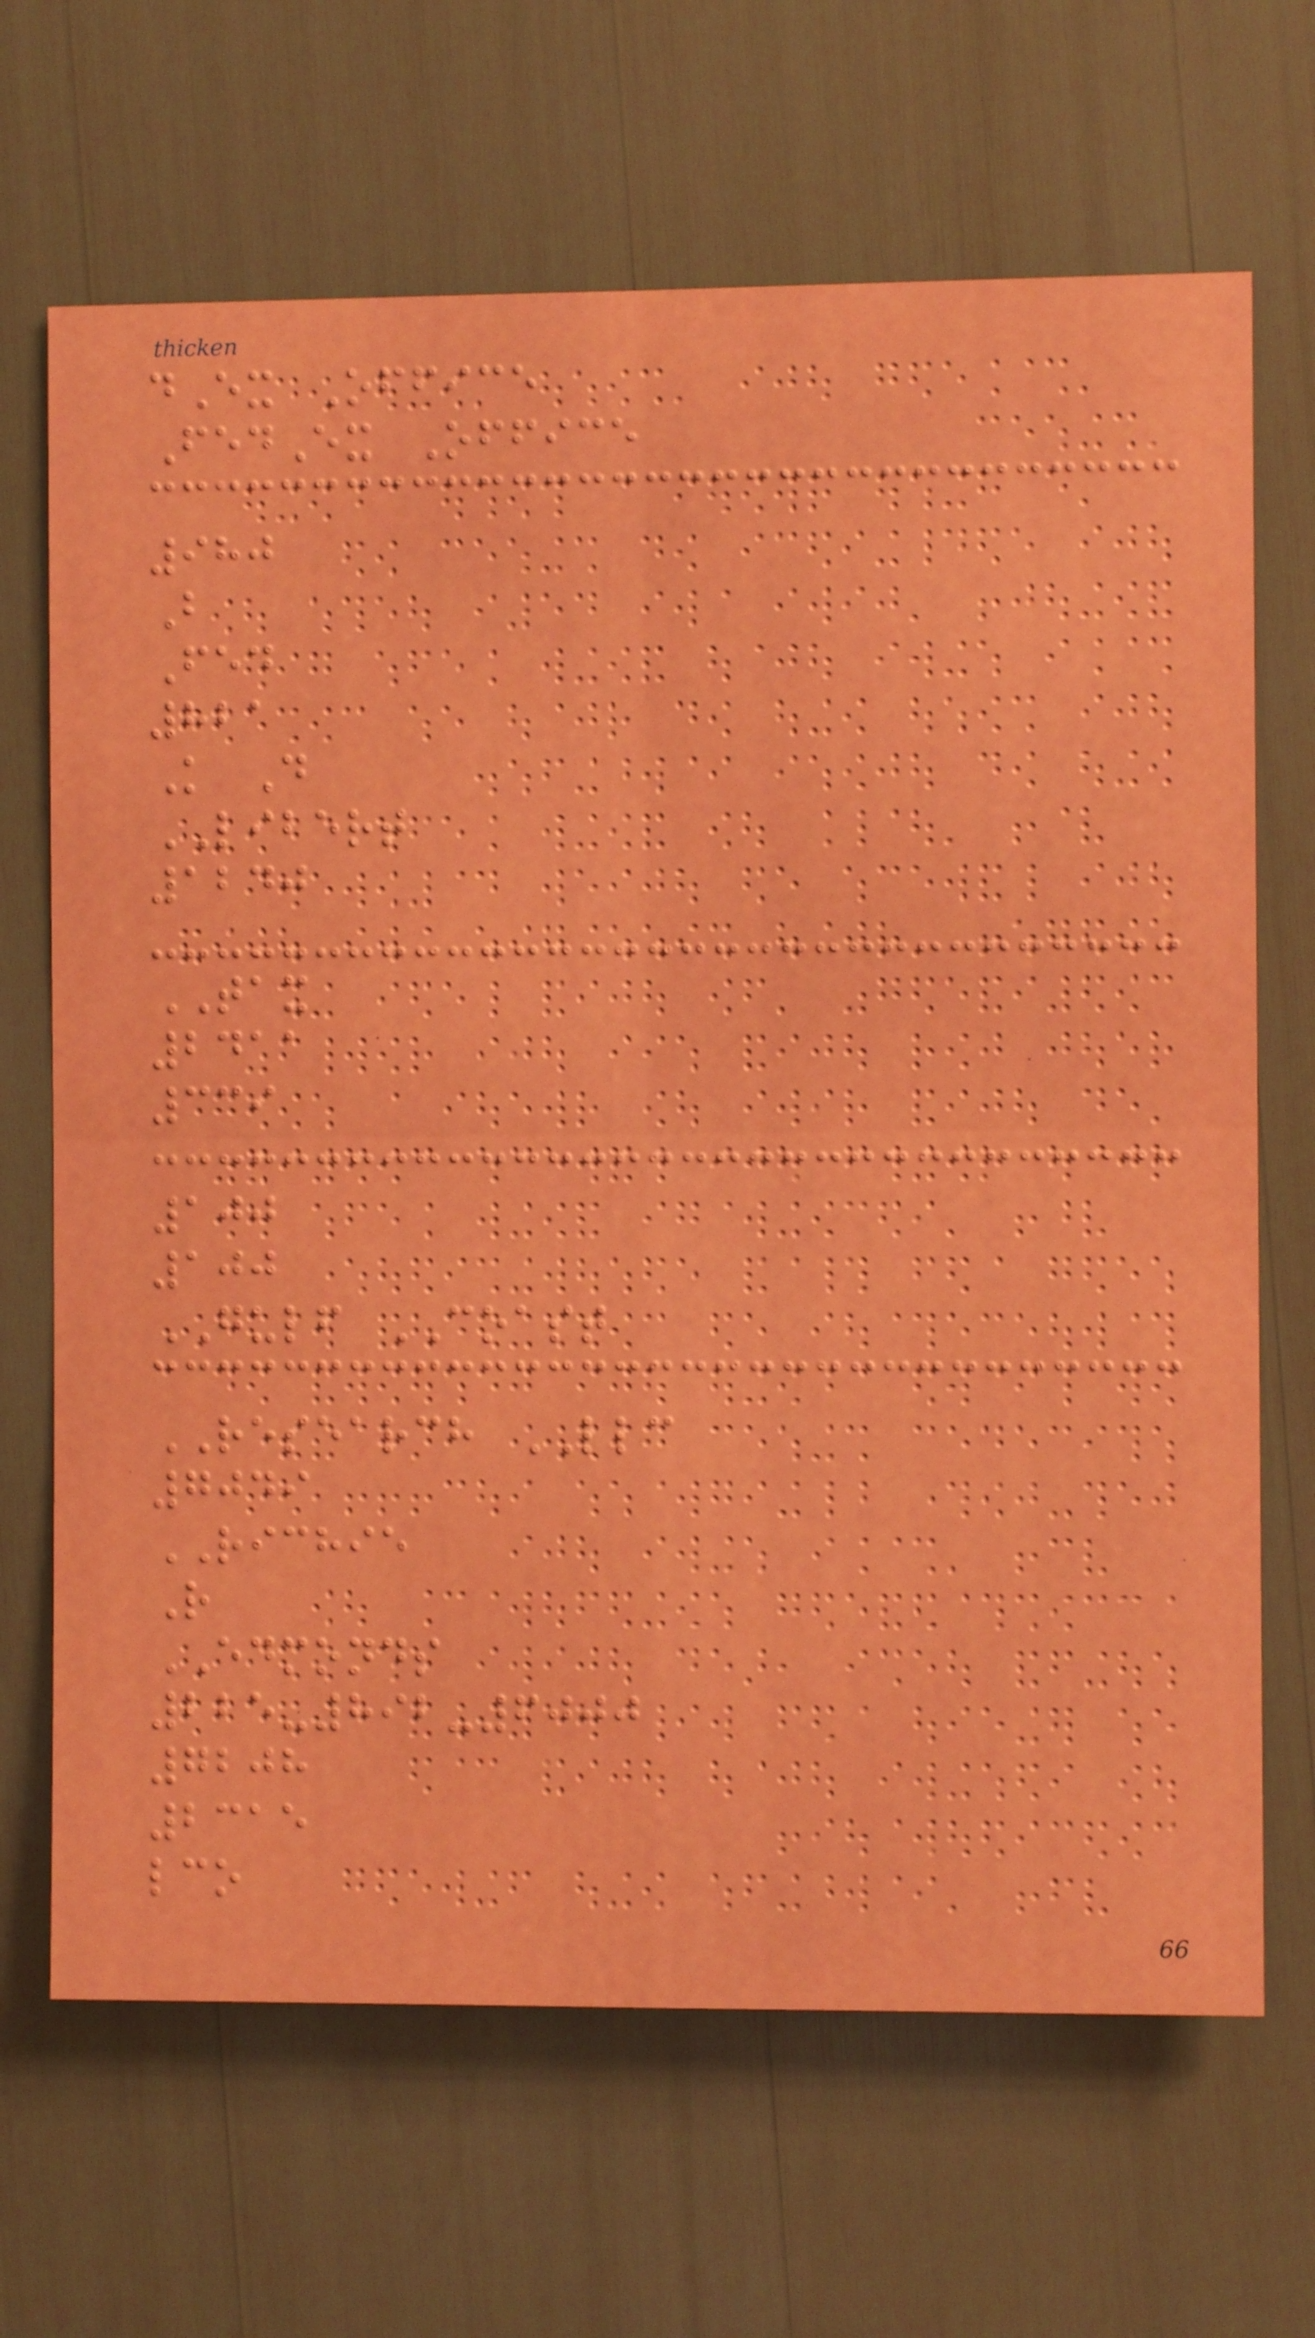dEx Office
FedEx Office
980
B
Fed
821
K D
LIBERT
1240
TAX
2411
339
100
100
GULF COAST
RESEARCH LLC
7049
RICHIE
R
EDMONDS
225-892-6000
7208
2315
lco
